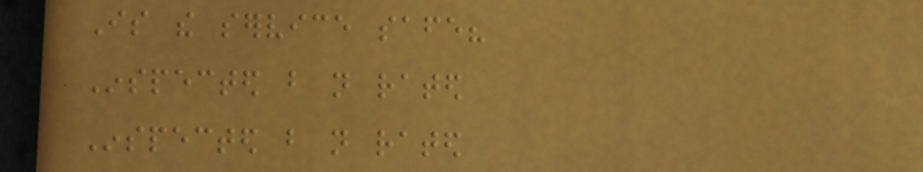Is the service safe?
Inspected but not rated
Inspected but not rated
